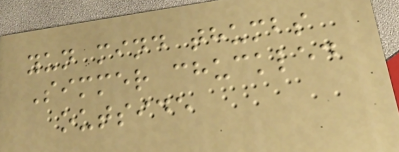yun mind thumbs
Simmer chuckled
outside
